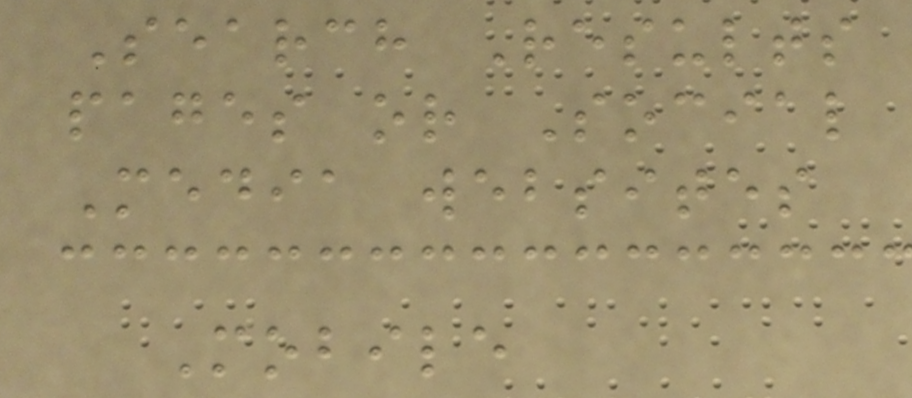Search Results
pages or Social
Media websites
Mobile
